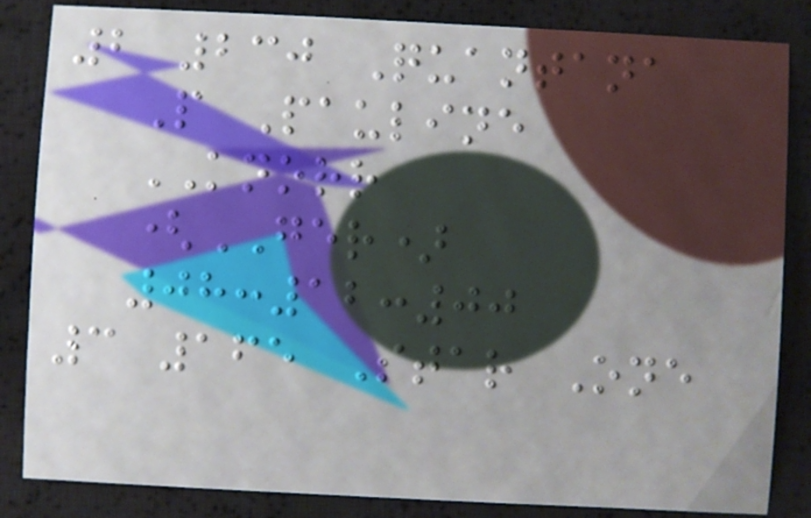2 230 Quantana
P Pauline
KNORR
(GER)
08:12:00
3 165 Star One
